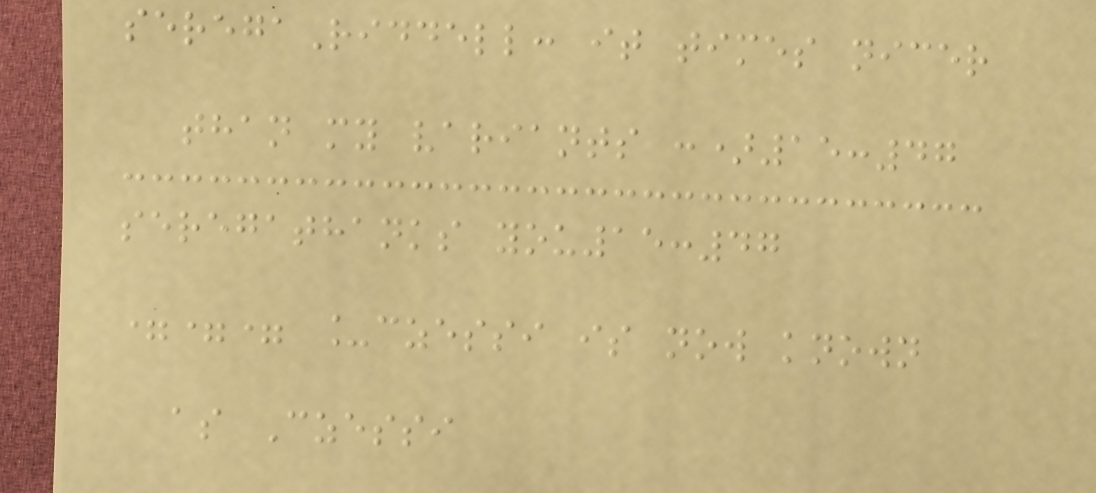seregaRiddell: it times nicer
than my variants :)15:47
seregathanks you15:47
=== _czessi is now known
as Czessi
